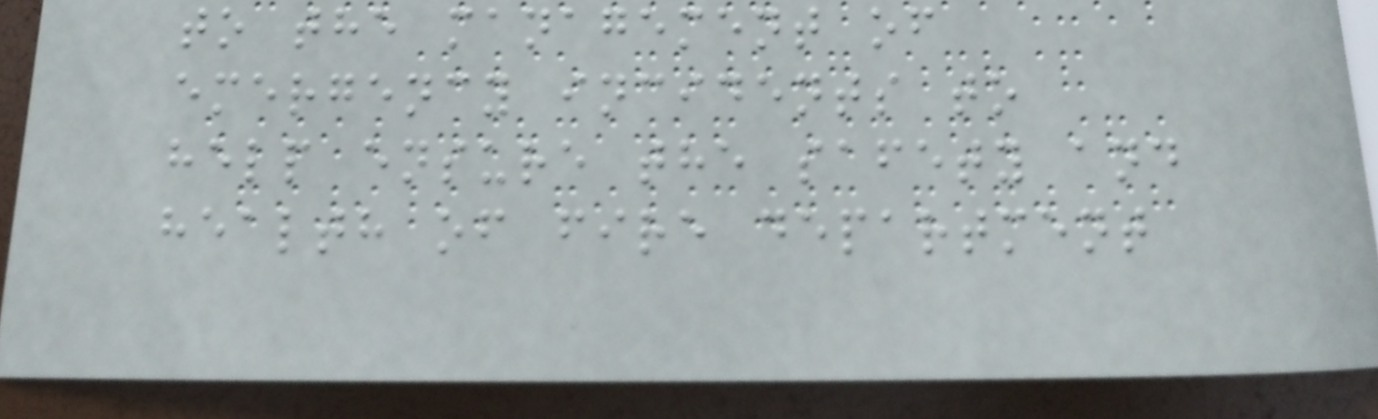to the management of
emergency incidents to
help ensure the safety and
health of fire department
